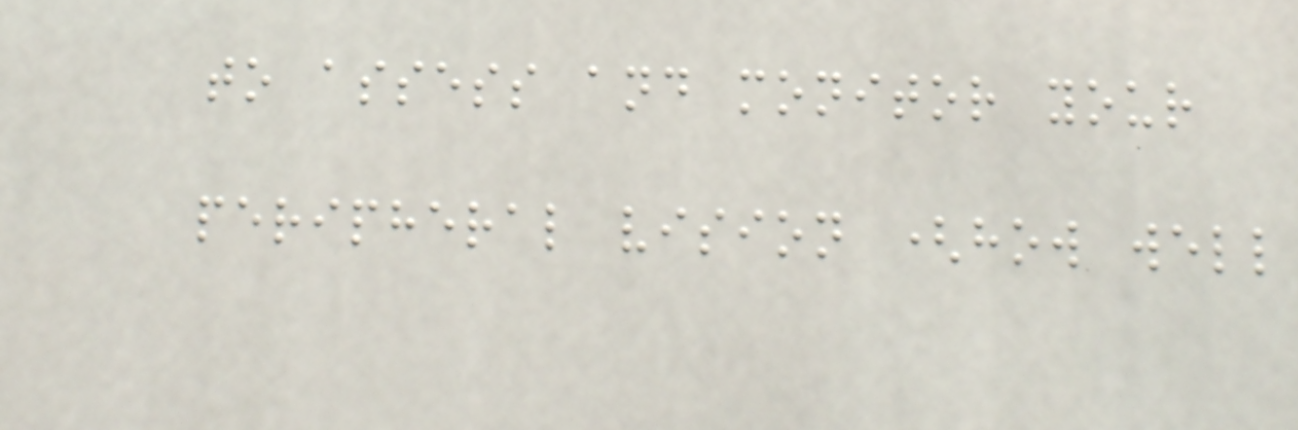to assess and monitor your
peripheral vision (how well
